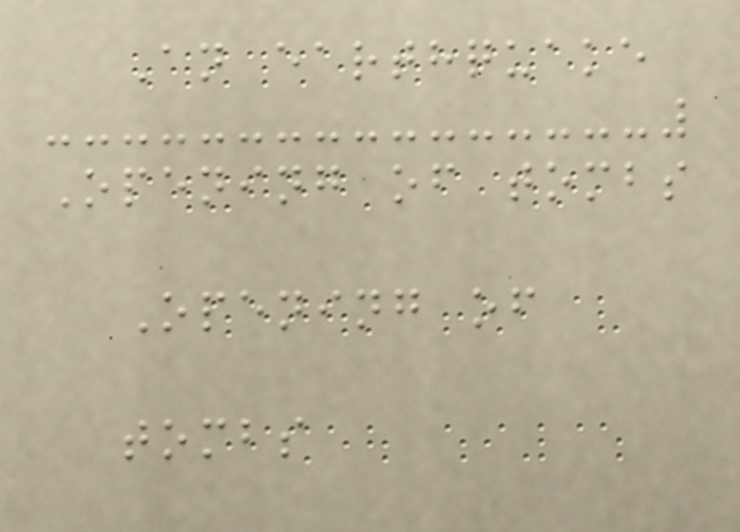An earthquake
Opening of tombs
Opening of
tombs
